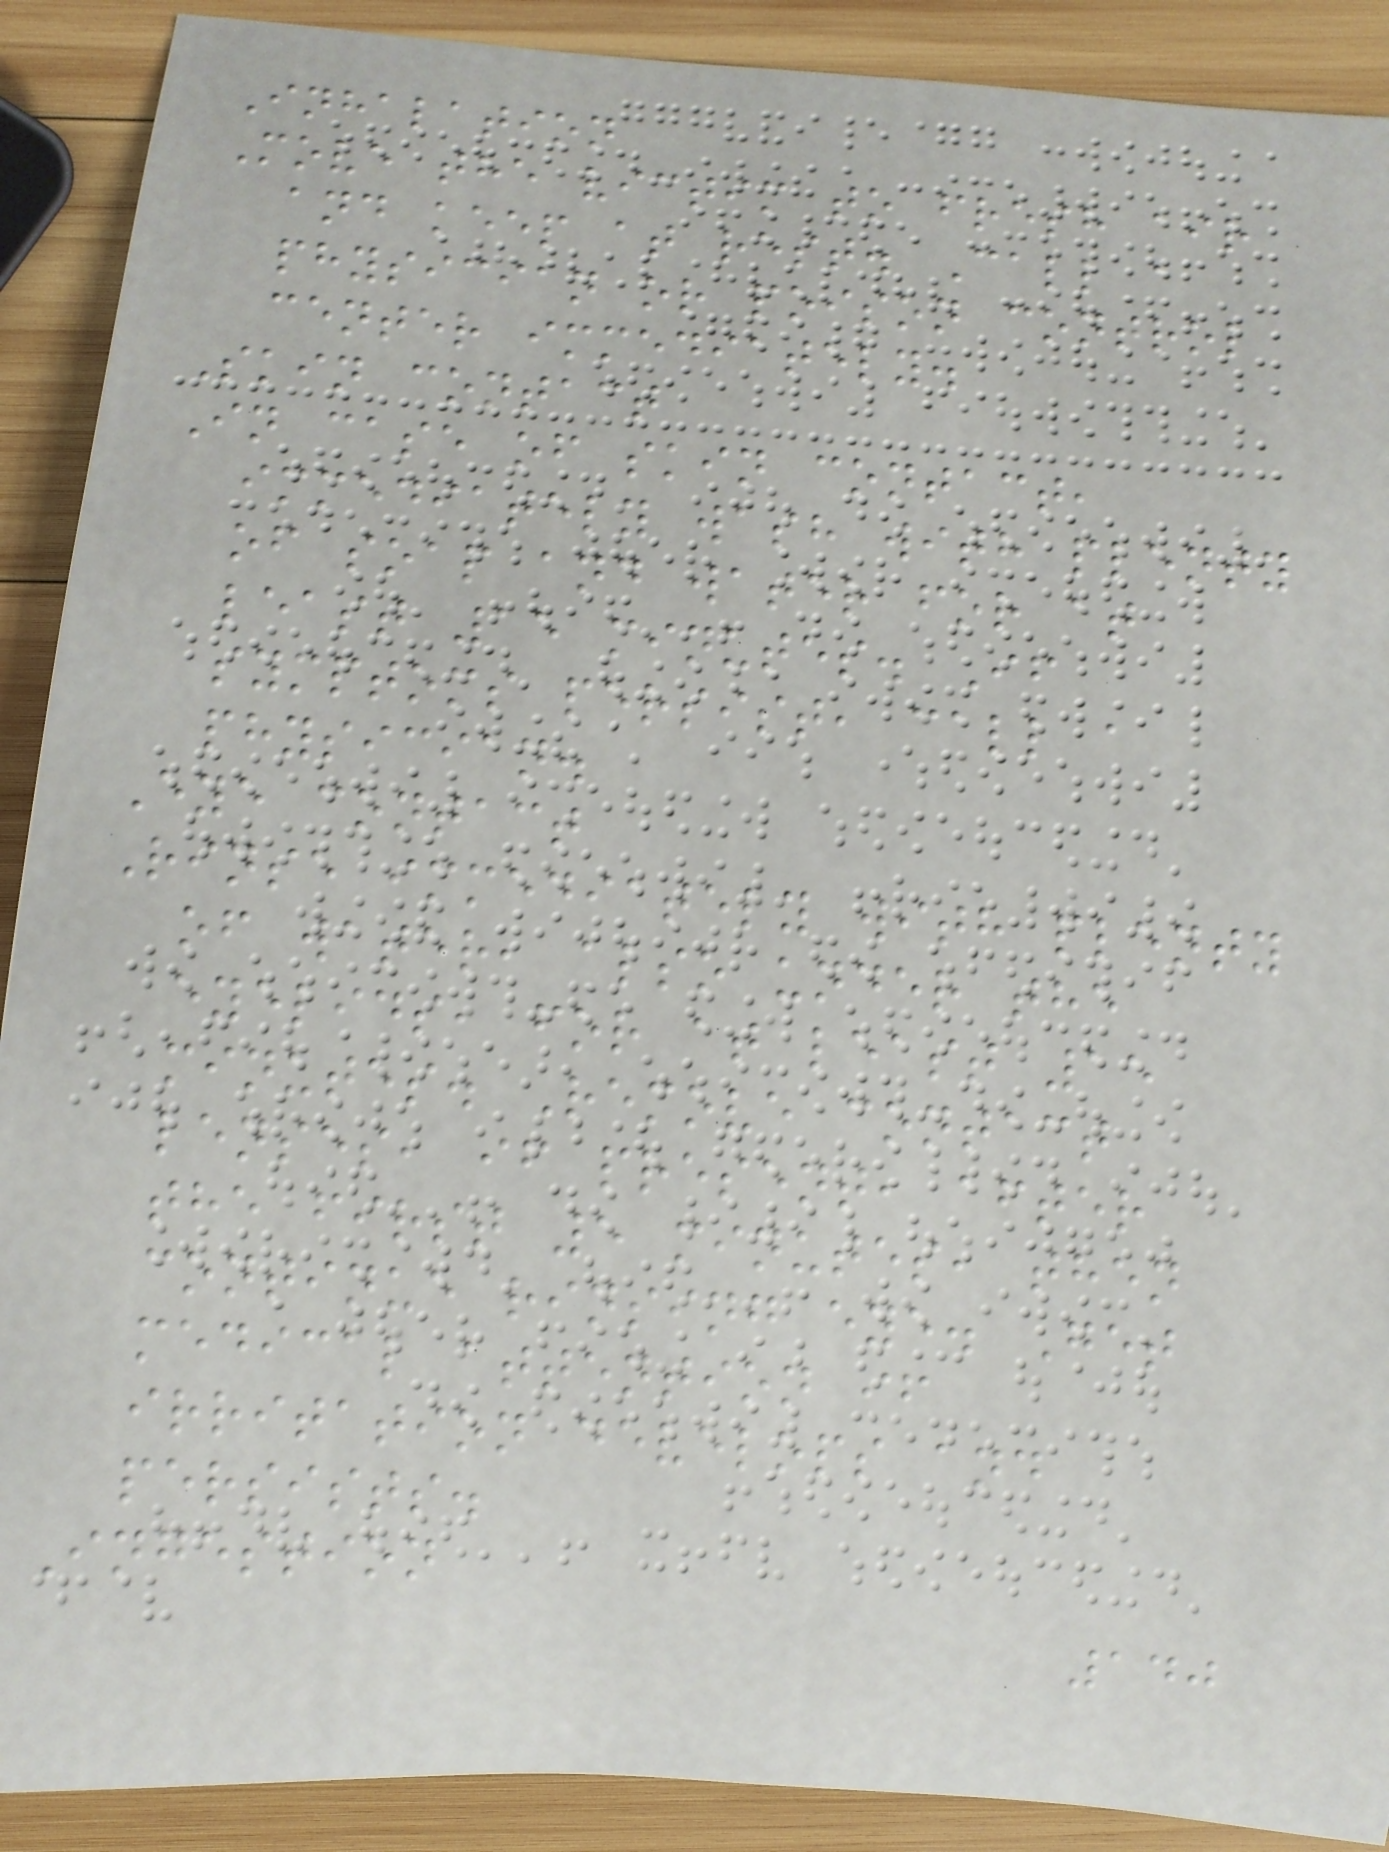Inhalation
Move the victim to fresh air
and keep at rest. Call a
physician or poison control
center immediately.
Skin contact
In case of skin contact,
immediately wash with plenty
of soap and water for at
least 15 minutes. If
symptoms persist, call a
physician.
Eye contact
Rinse immediately with plenty
of water, also under the
eyelids, for at least 15
minutes. Remove contact
lenses, if present, after
the first 5 minutes, then
continue rinsing eye. Get
medical attention if
irritation develops and
persists.
Ingestion
140
